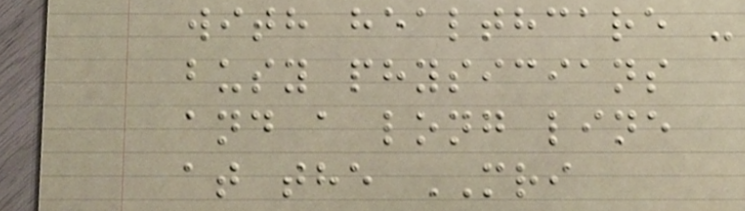with healthcare -
busy physicians
and a long line
at the MRI
